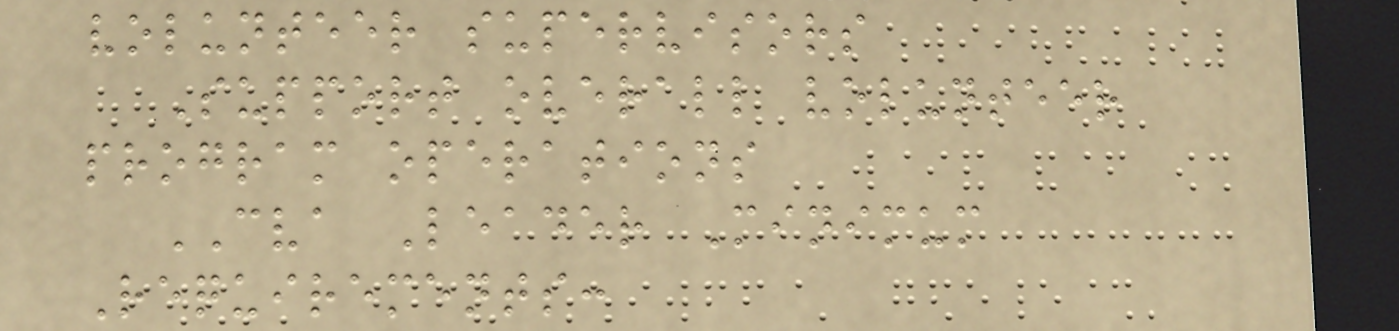volunteer supervisors
Support overall volunteer
program operations
CVA Leader Minimum
Requirements:
